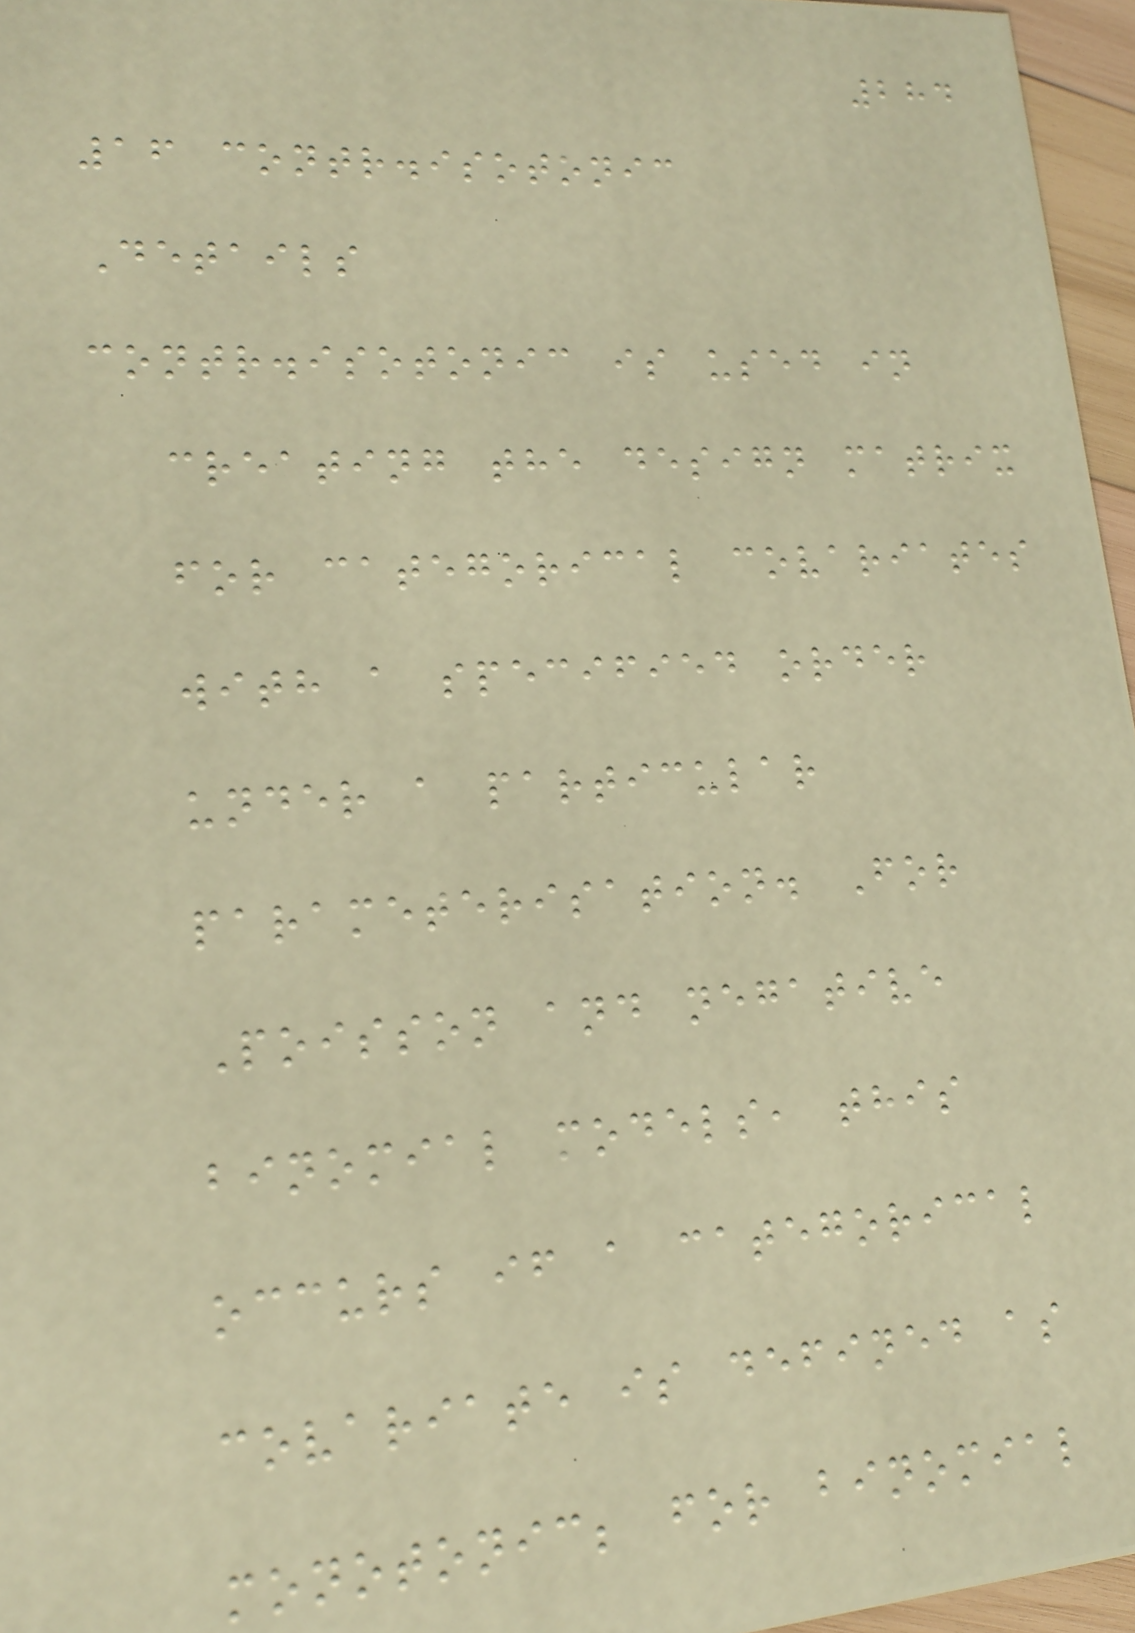284
16 contr.isotonic
Details
contr.isotonic is used in
creating the design matrix
for categorical covariates
with a specified order
under a particular
parameterisation. For
Poisson and negative
binomial models, this
occurs if a categorical
covariate is defined as
monotonic; for binomial
